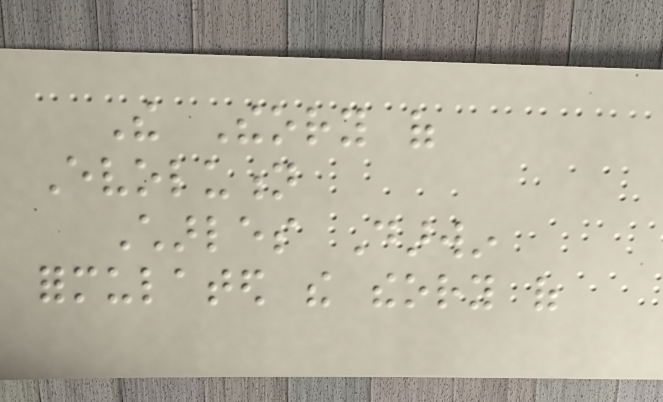The Theory of
Evolution
Charles Darwin
formulated the theory of
